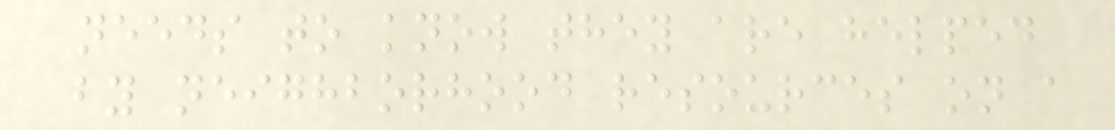needs to know they are helped
by neighborhood resources on a
